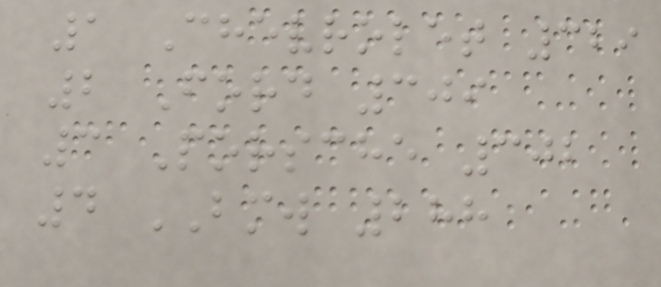1 Chevrolet 329
2 Ford 309
3 Porsche 302
4 BMW 288
